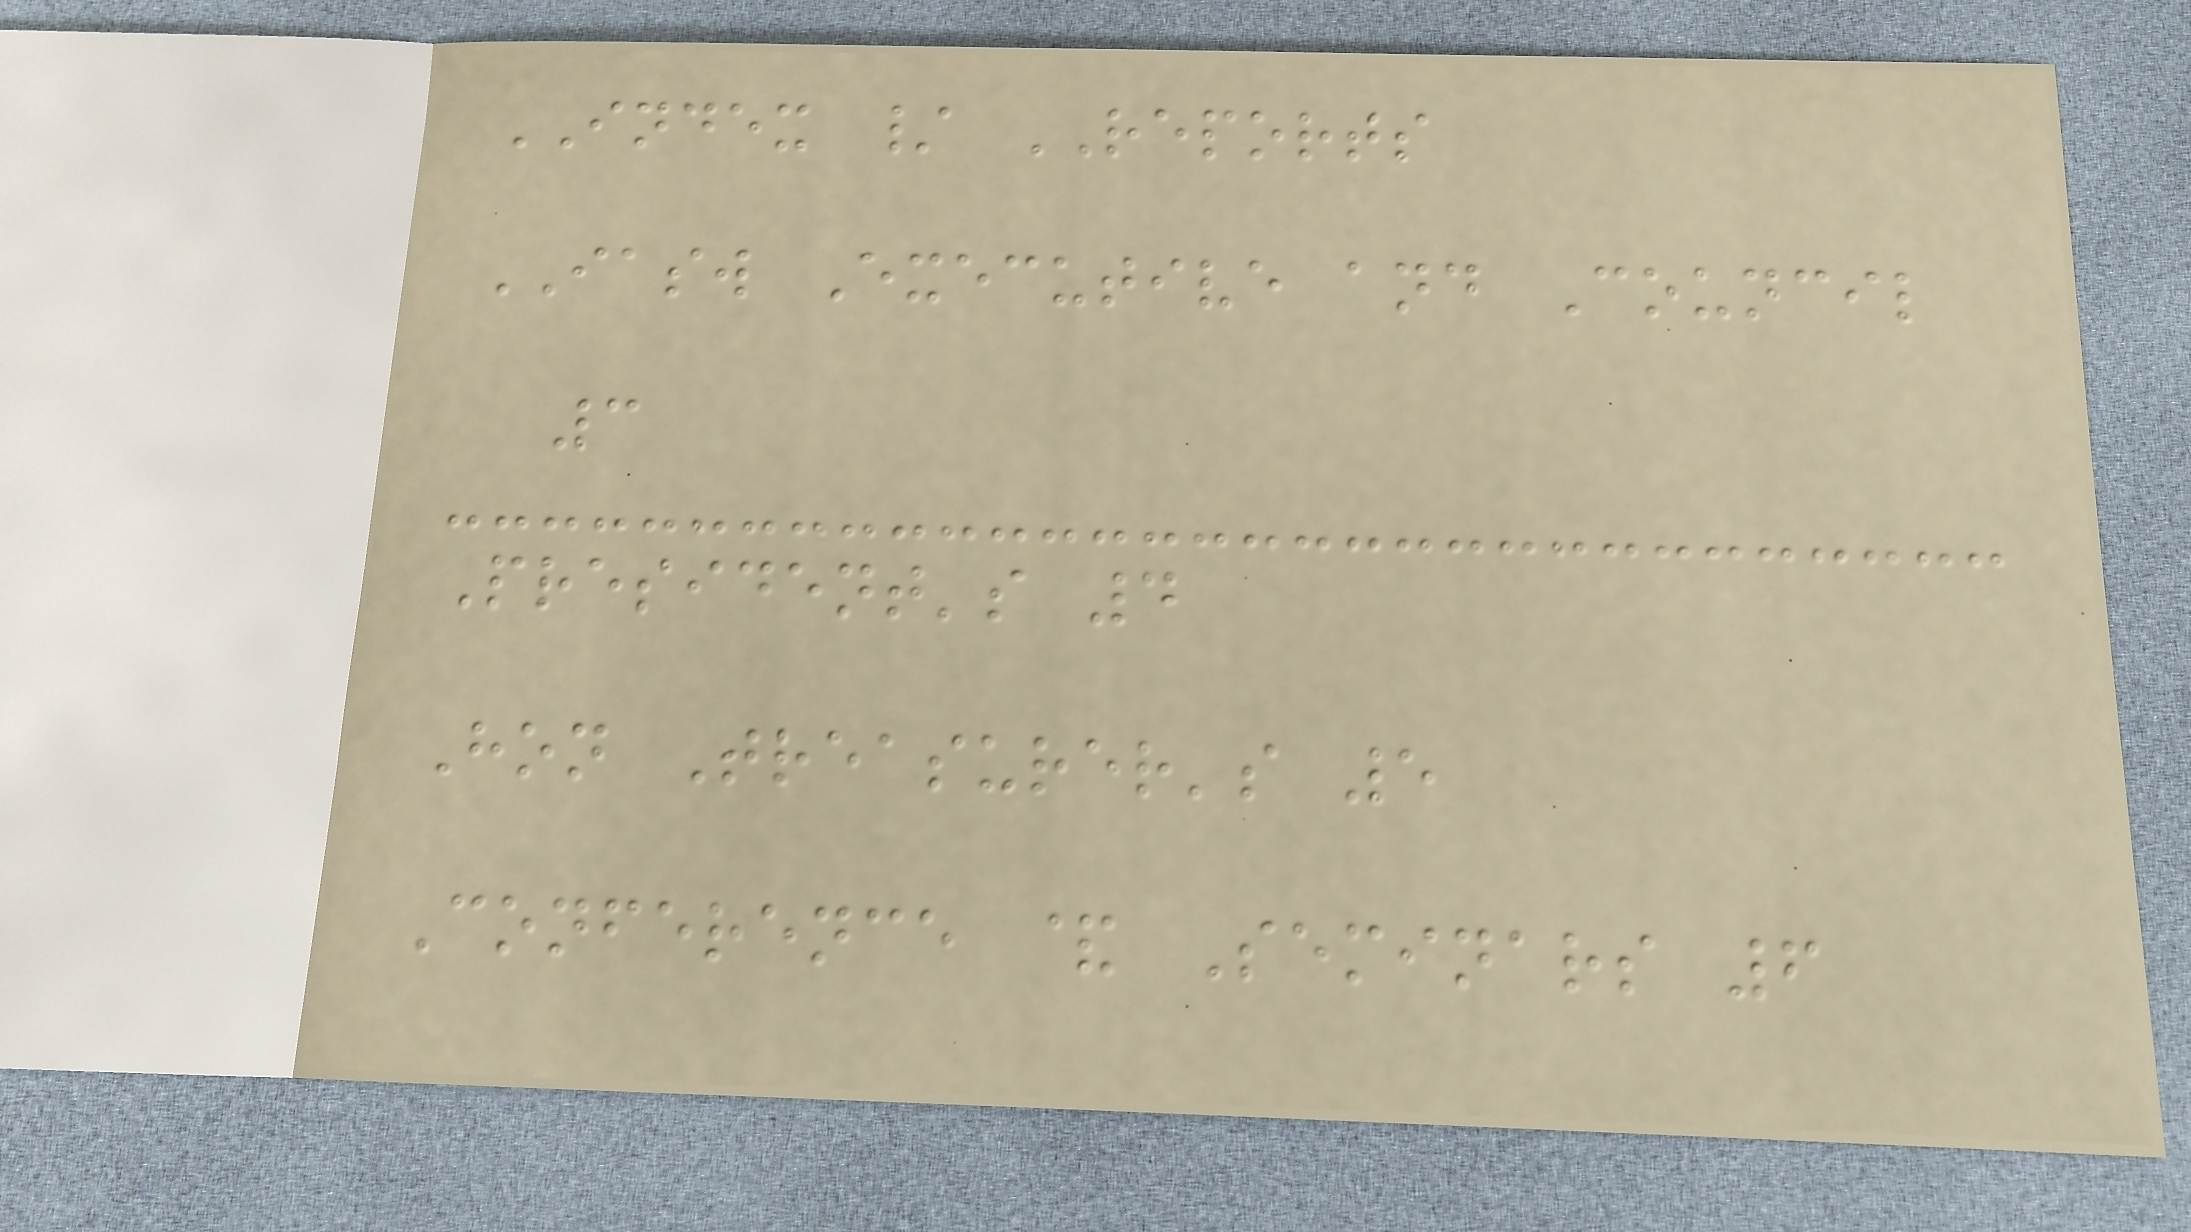INDEX / REPORTS
IASW Executive and Council
3
President's 4
Hon Treasurer's 5
Conference & Seminars 6
